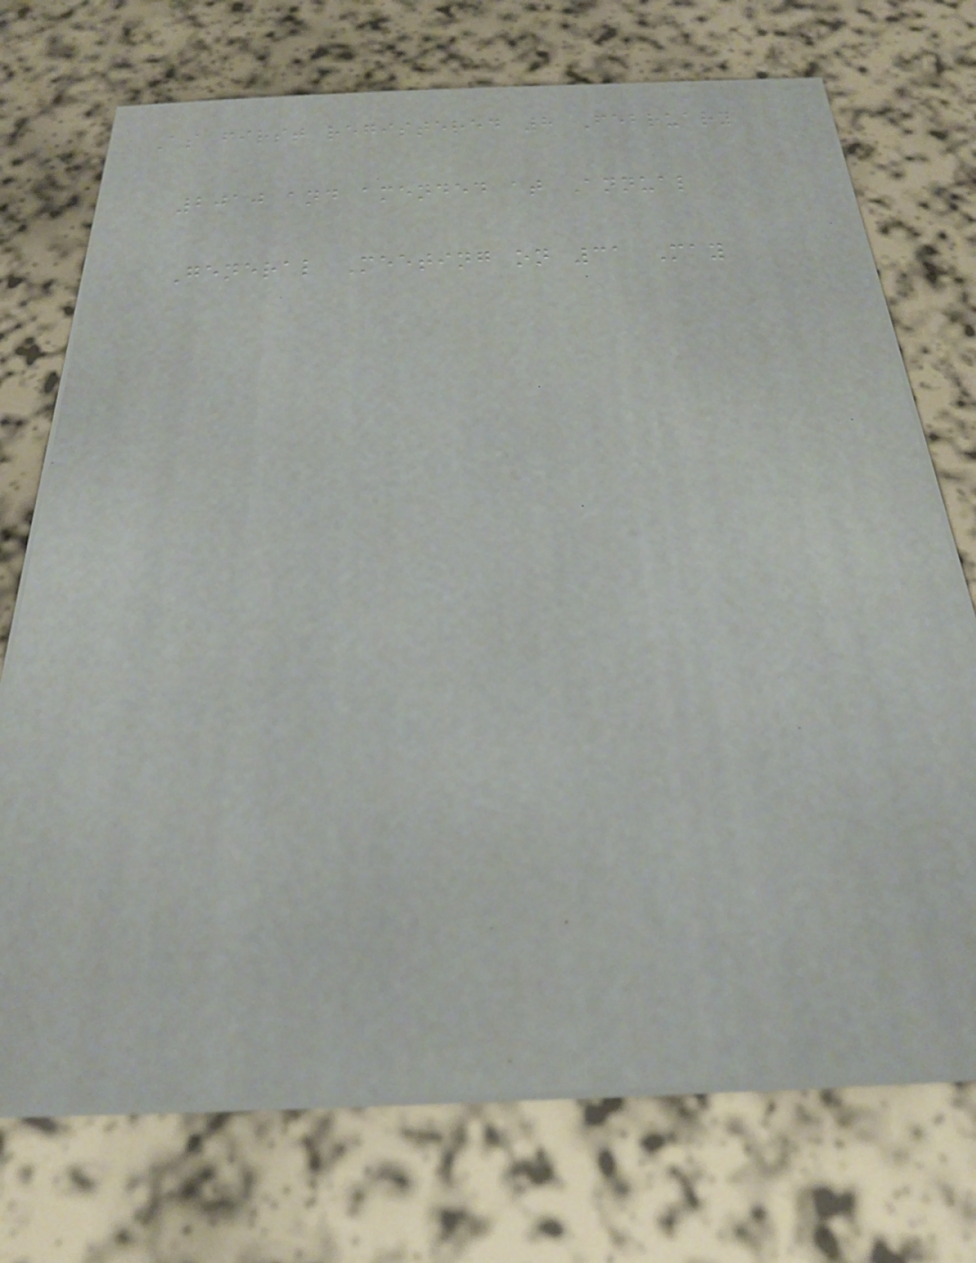As first registered 8 February
2010 and amended at Annual
General Meeting on 31 May
